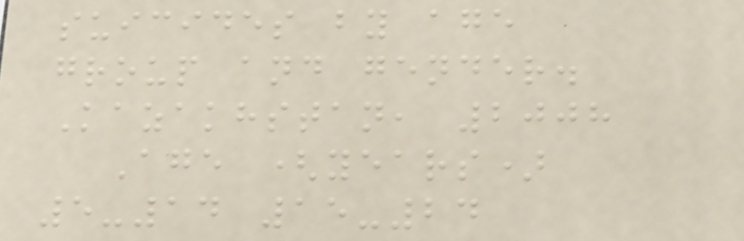suicides by age
group and gender.
Kazakhstan, 2008
Age (years)
5-14 15-24
